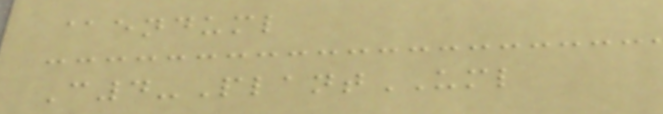@enduml
C4-PlantUML
